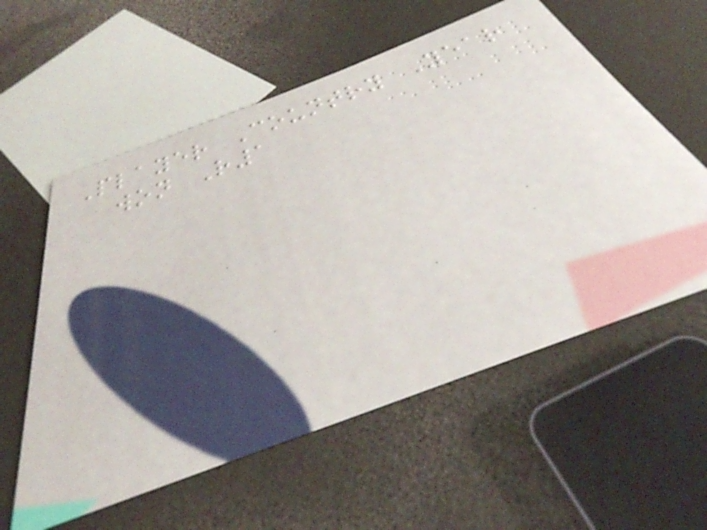Player Country Year
won R1
